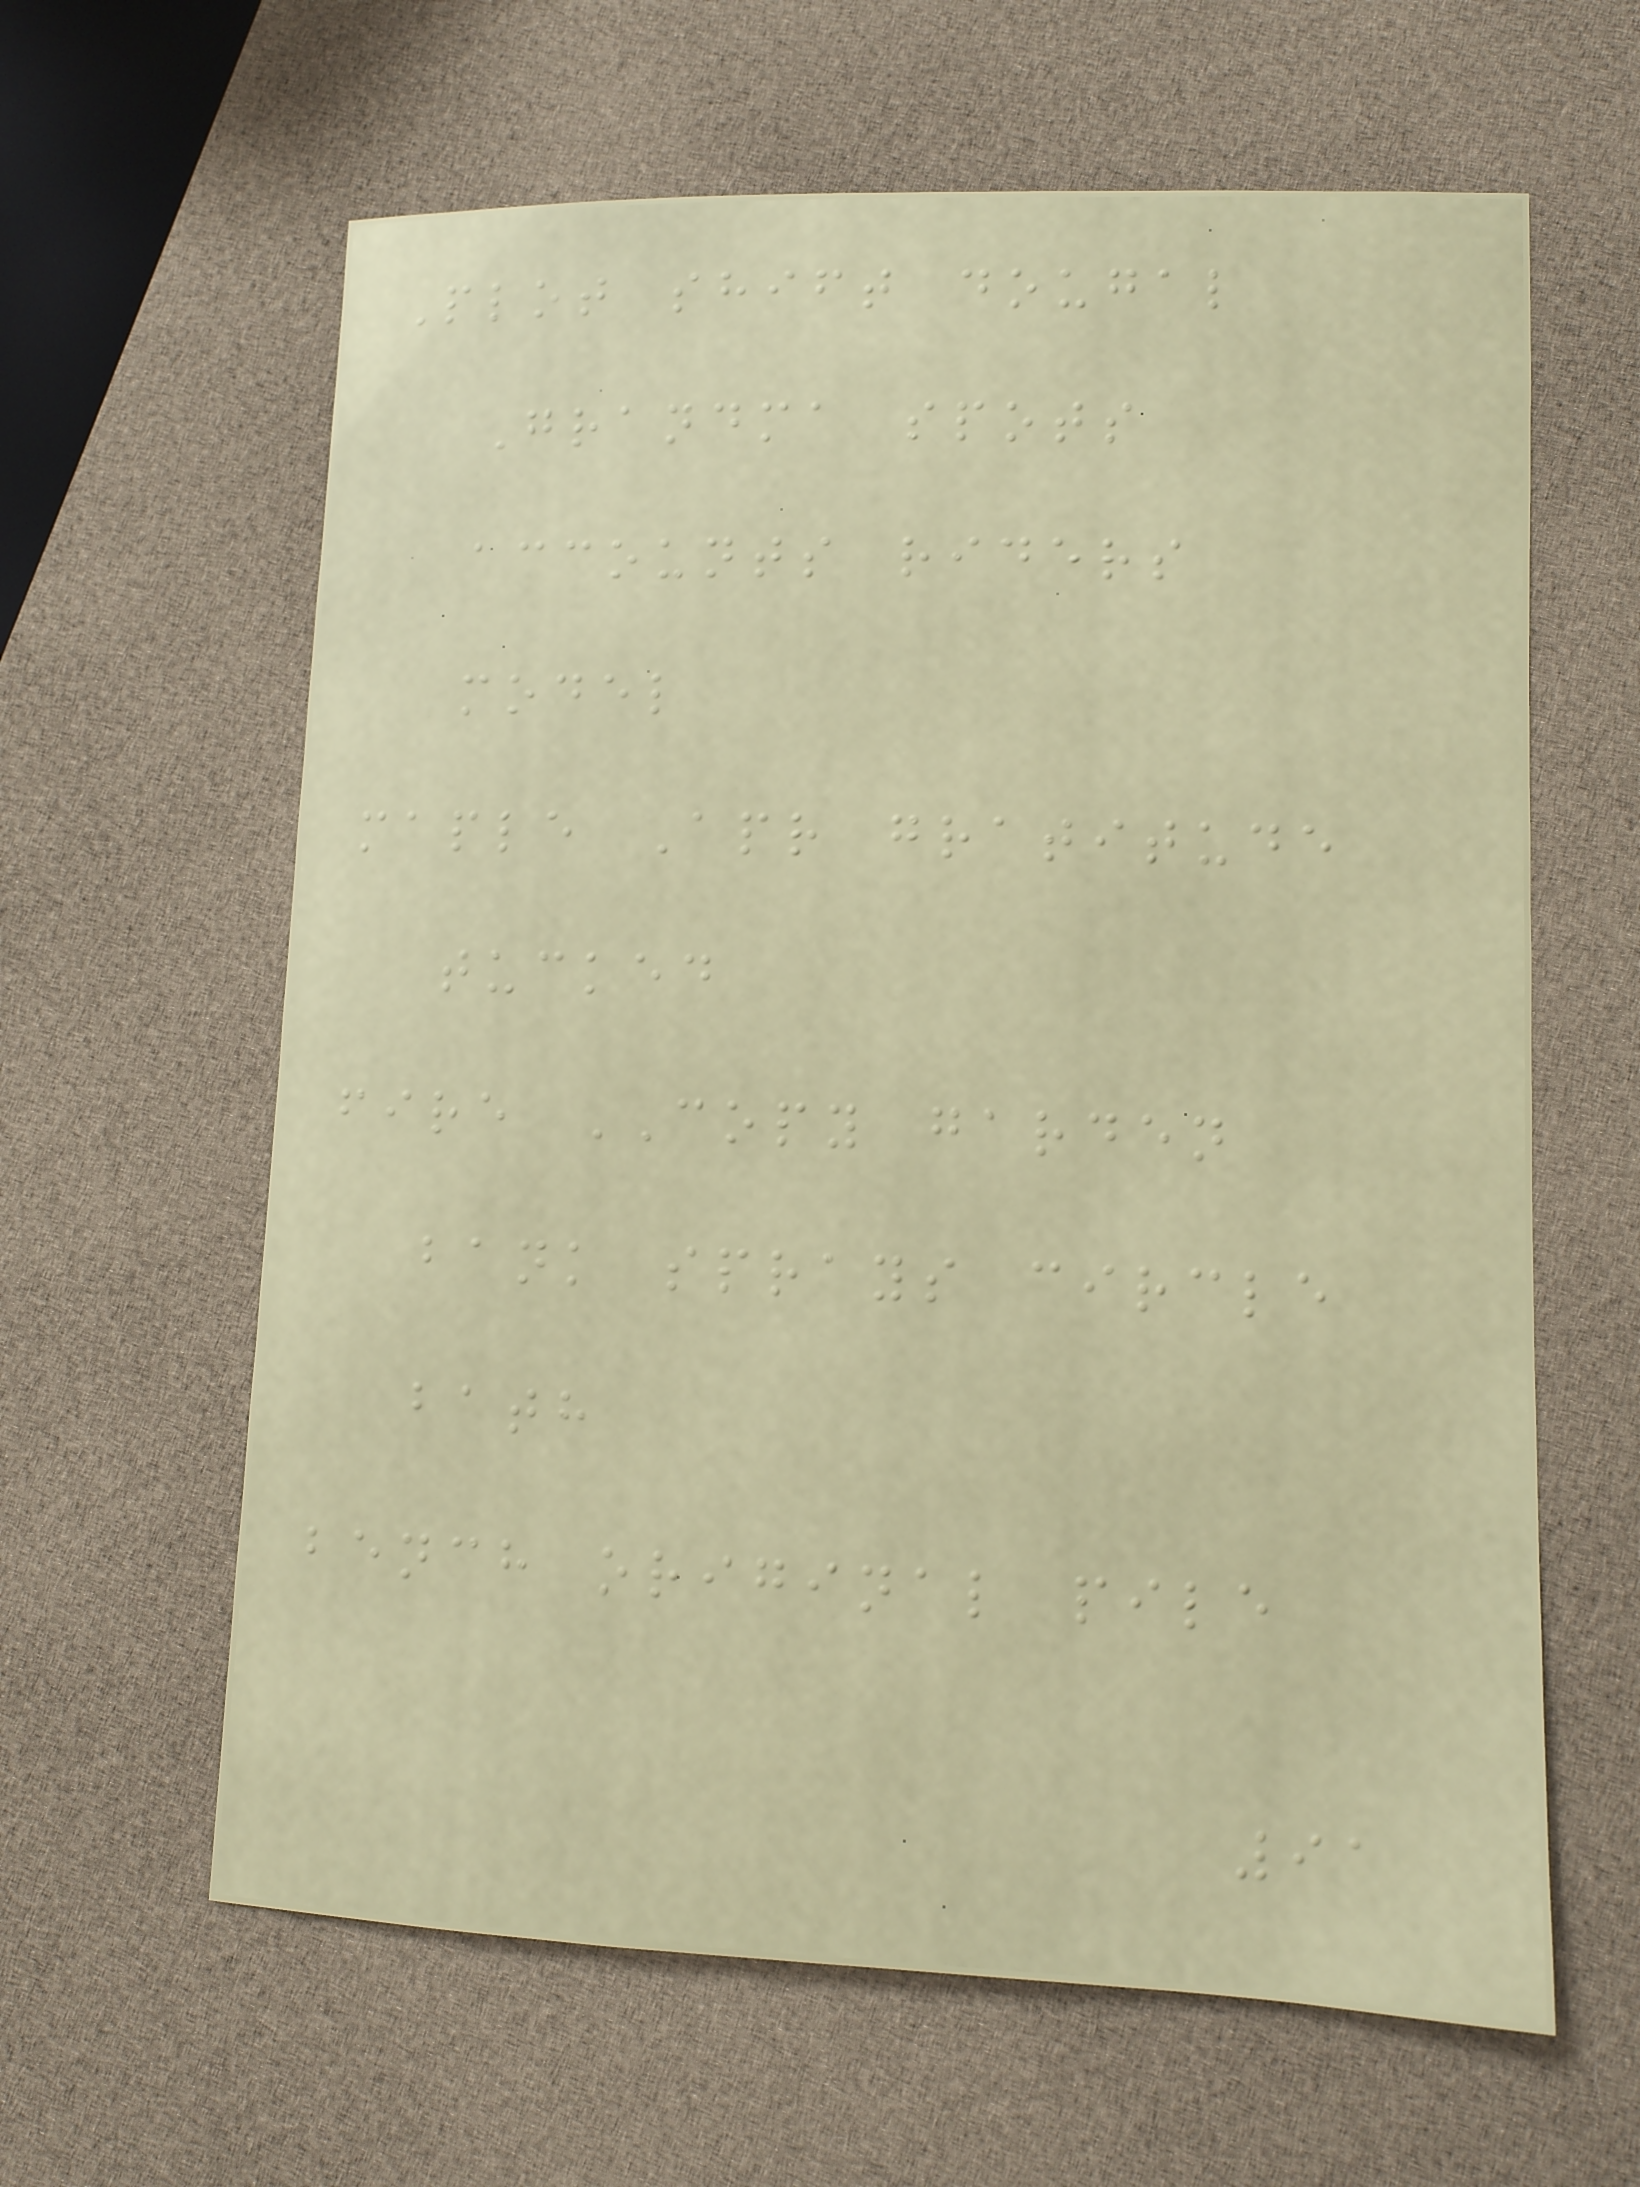Plot shift dougal
Grandma spots
accounts riders
model
maple Apr gratitude
tucked
fire COPY garden
bank sprays circle
bath
bench original pile
91
